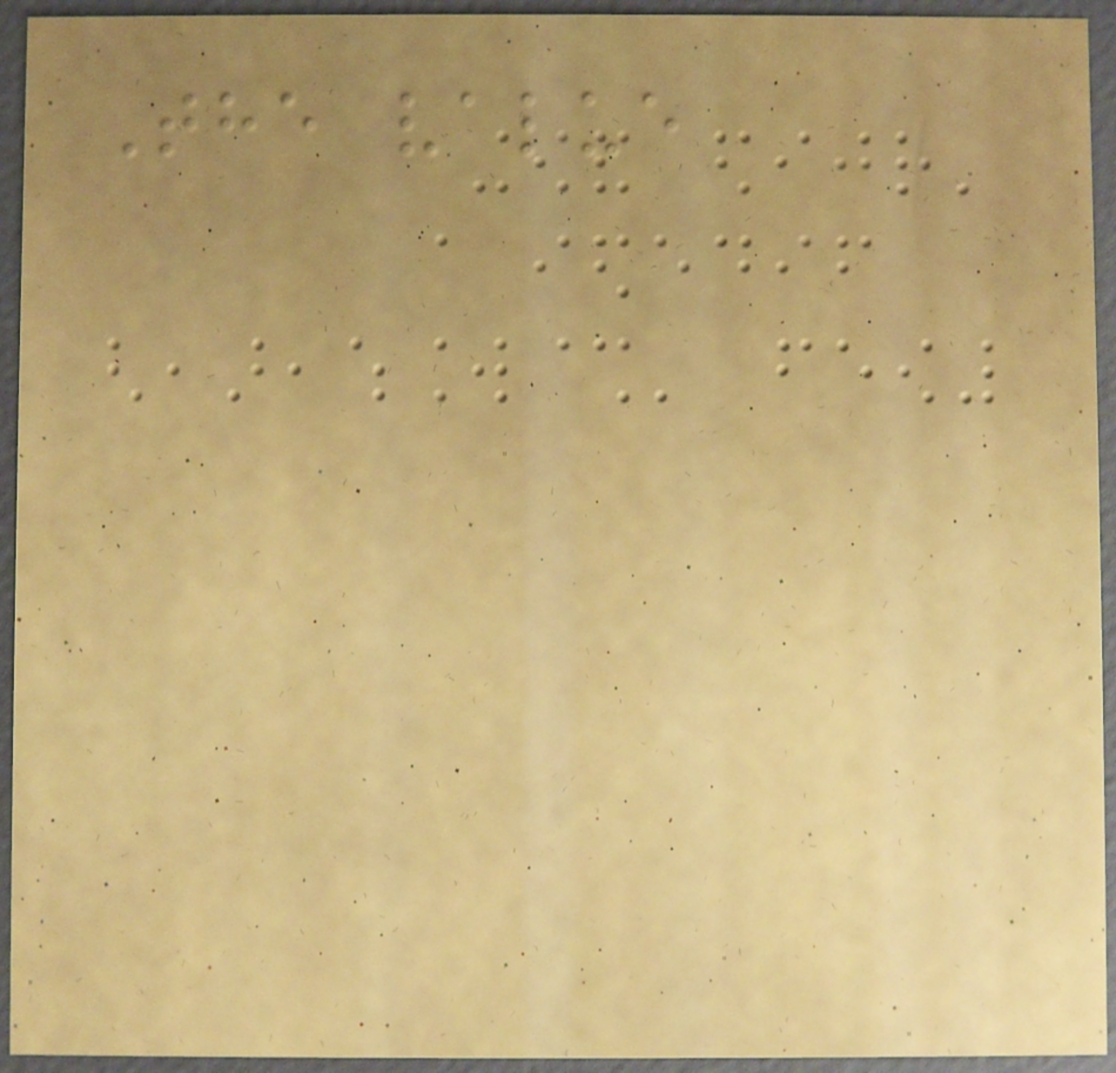The value
